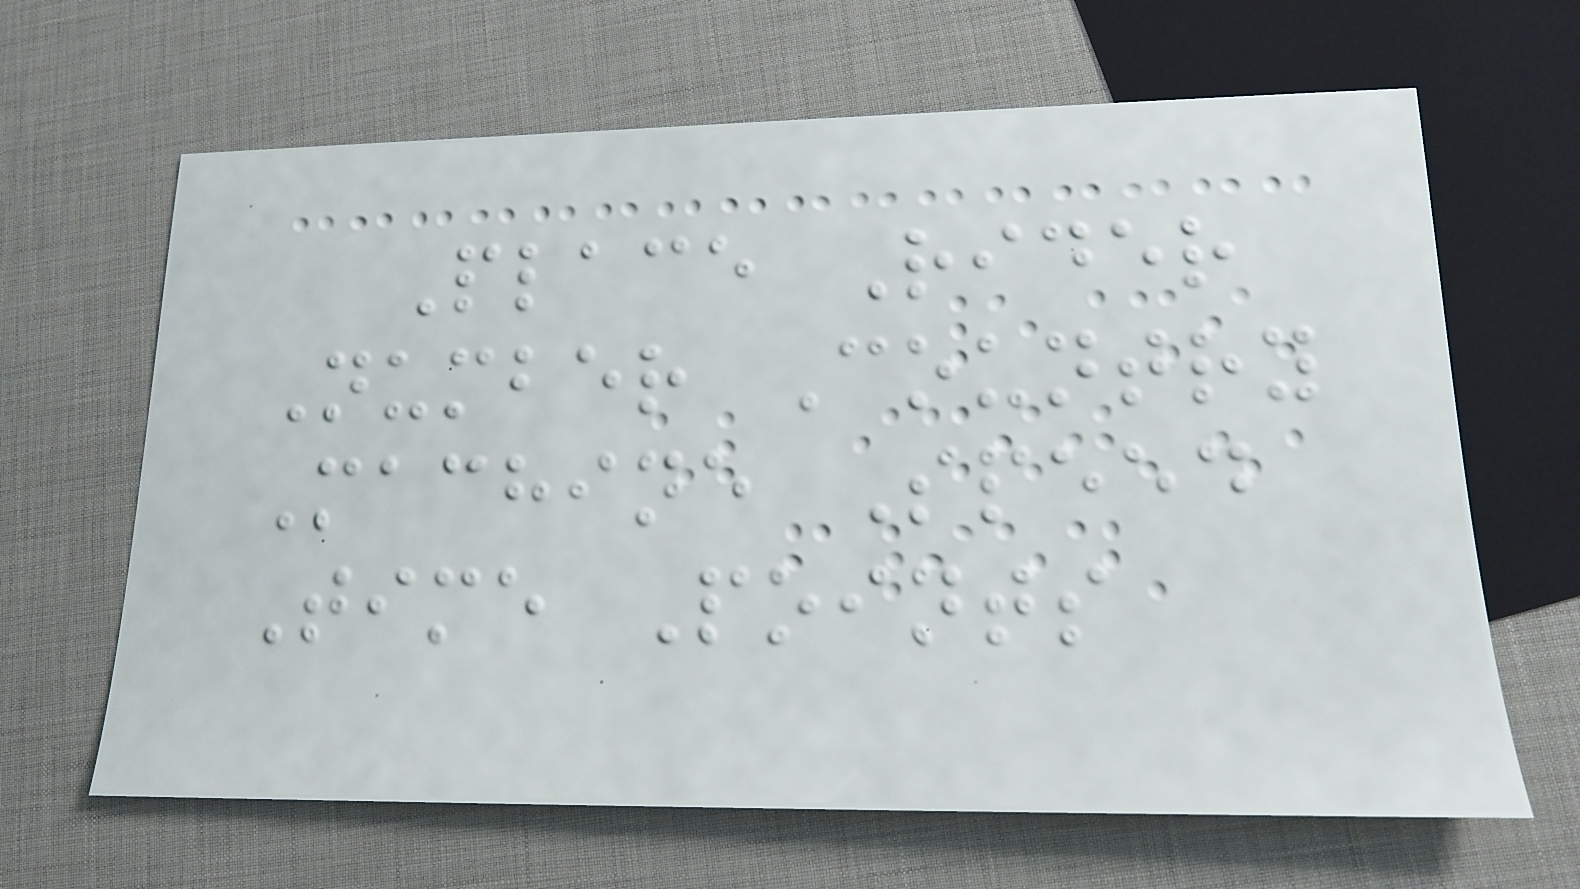Place Rider
Number Country
Machine Speed
Time Points
